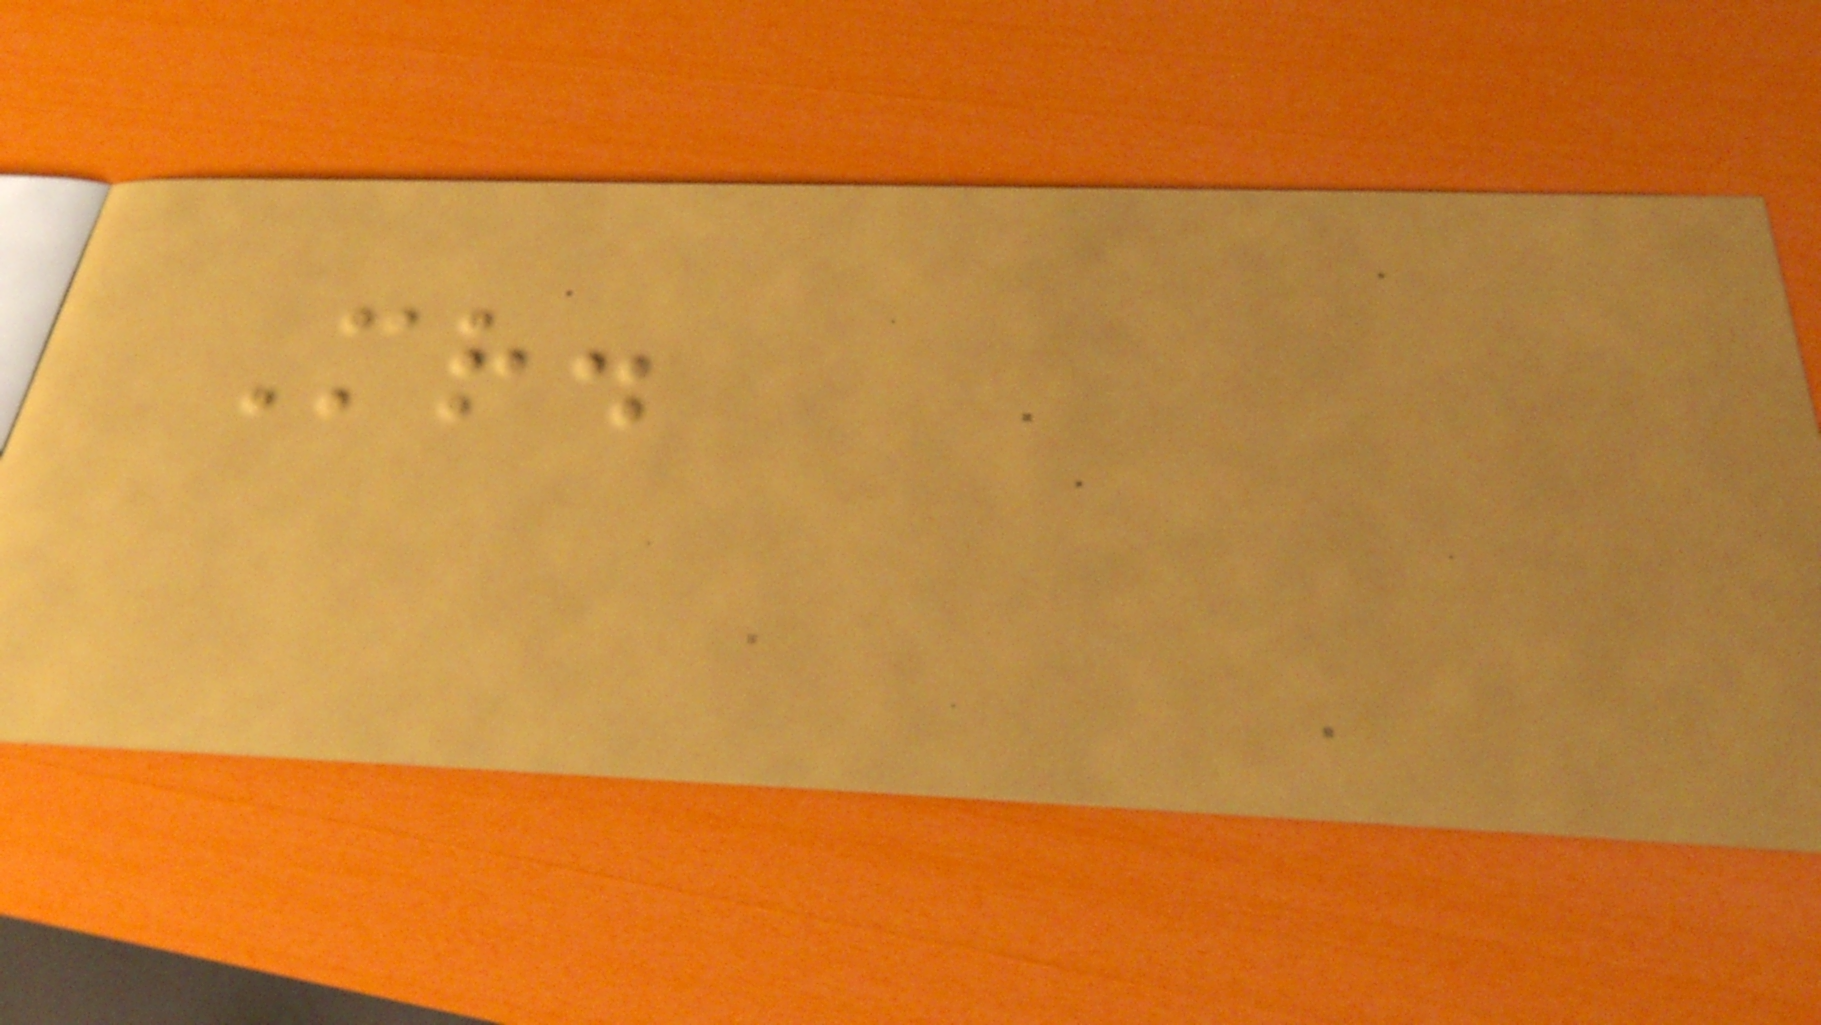Mr.
